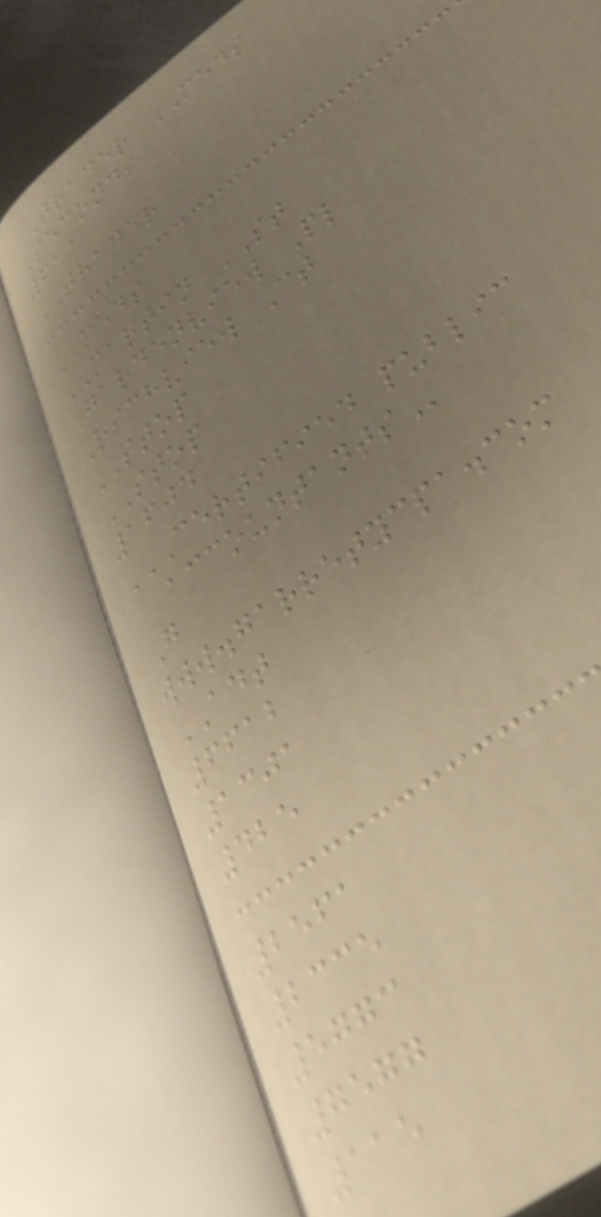TRADER MEDS
Seconds
611
TRADER
MEDS
MARTIN ST
Gardenview Pl
Richview Ct
STOP
STOP
1604
CERTIFIED PUBLIC
ACCOUNTANTS
G
www.garretycpa.com
ADT
6612
1301
425
2561
2335
5773
7577
115
